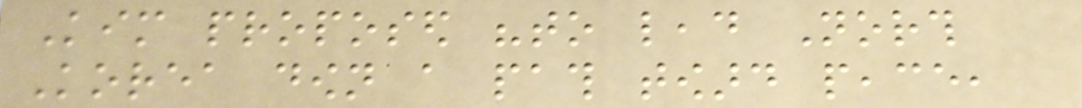Kim proposed "to lead North
Korea down a path toward peace,
